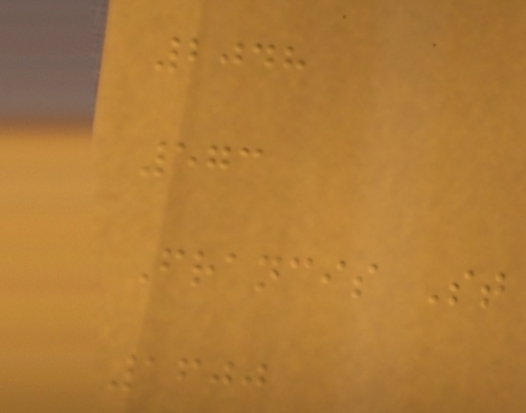2048
573
Francis St
1600
